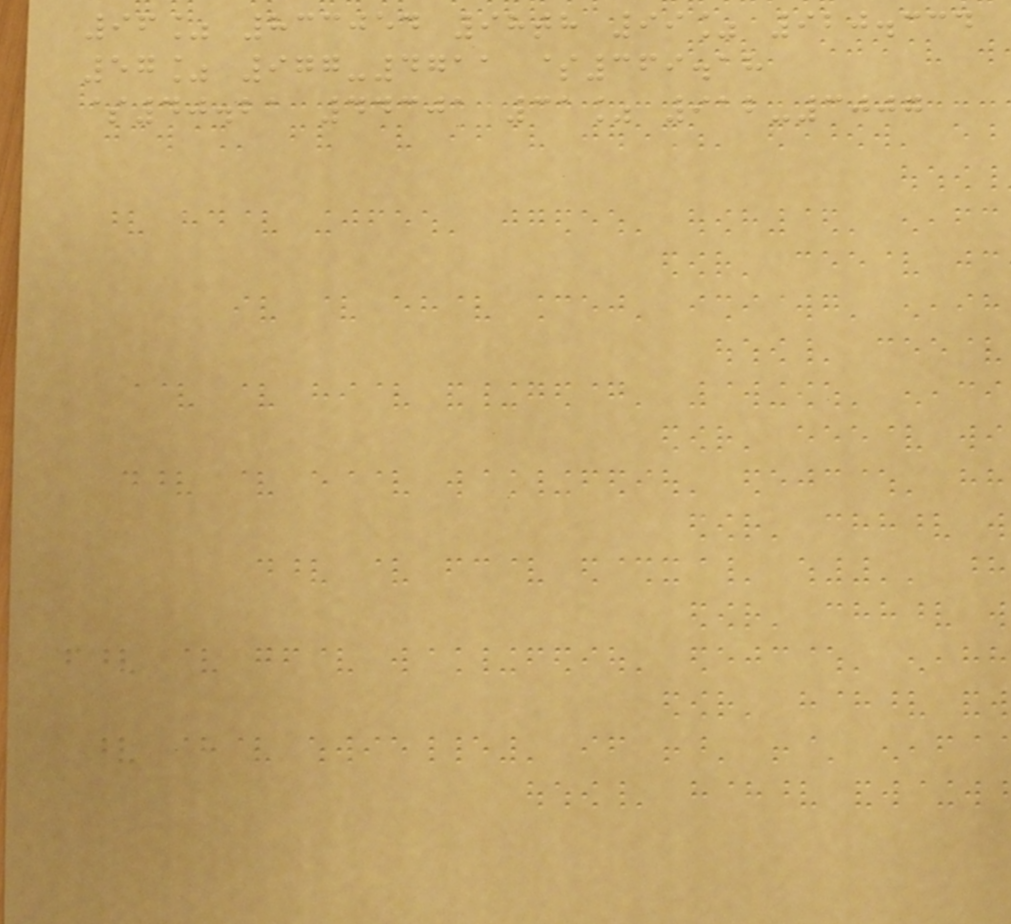96% 833054 98th 99% 920.334
57% 977-4711 $369.18
$40.21 44301 31% 912-3007
